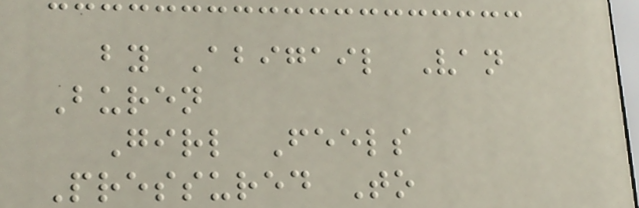by Abigail Van
Buren
Girl Feels
Pressured To
